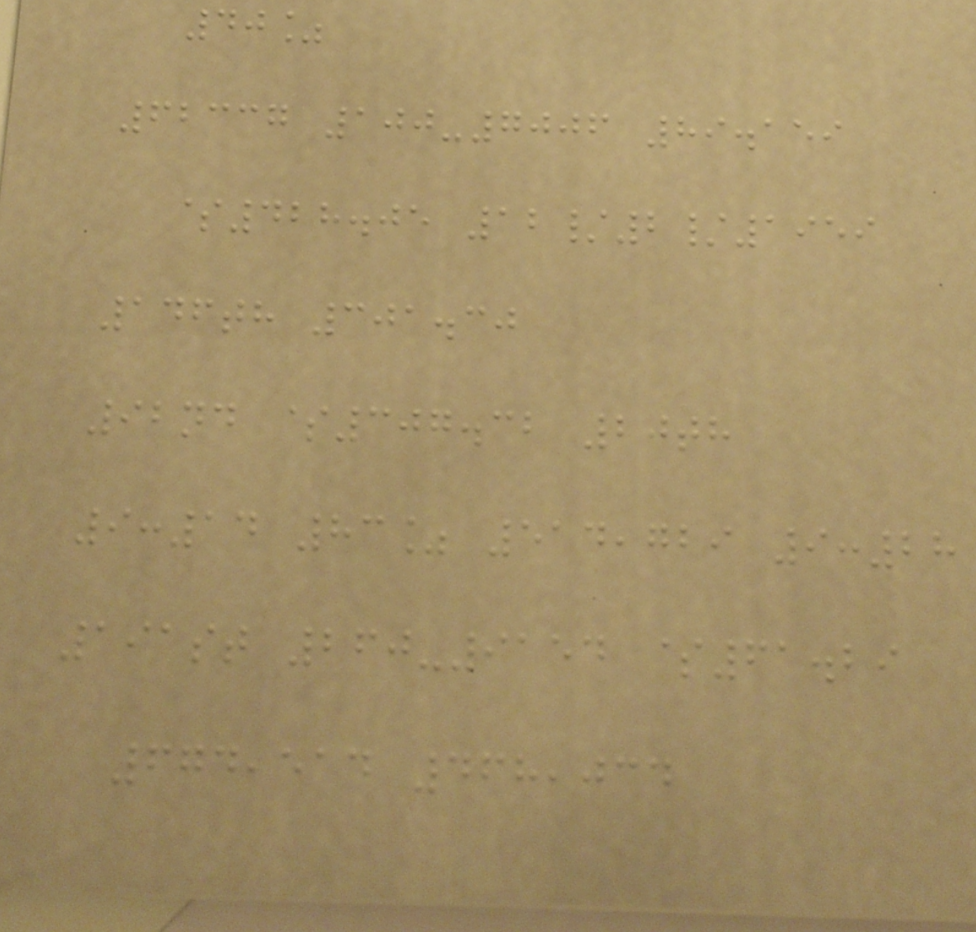40%
62337 100-7006 89.159
$428.05 12/2/1959
146th 301.30
92nd $307.32 20th
9:14 83% 514,729 9:28
191st 260-9154 $61.29
674,514 468,034
